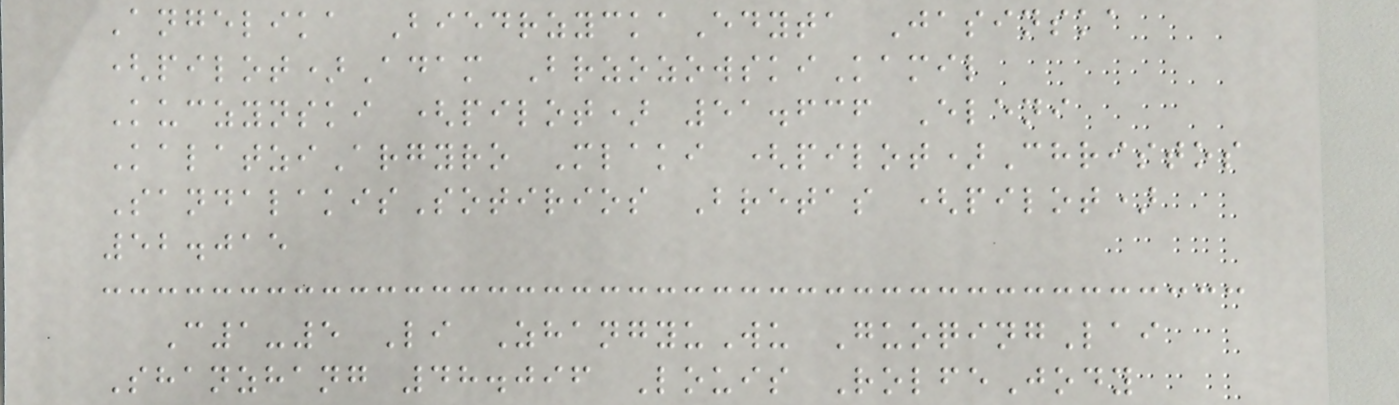Angelika BiedrzyckaEdyta Jasinska
(pilot)Adam BrzozowskiKamil
Kuczynski (pilot) 51.636 Eleni
KalatziArgyro Mlaki (pilot)Christos
SandalakisSotirios Bretas (pilot)
52.015
C1-5 Li ZhangyuWu GuoqingLai
Shanzhang 48.096 Louis RolfeJody
